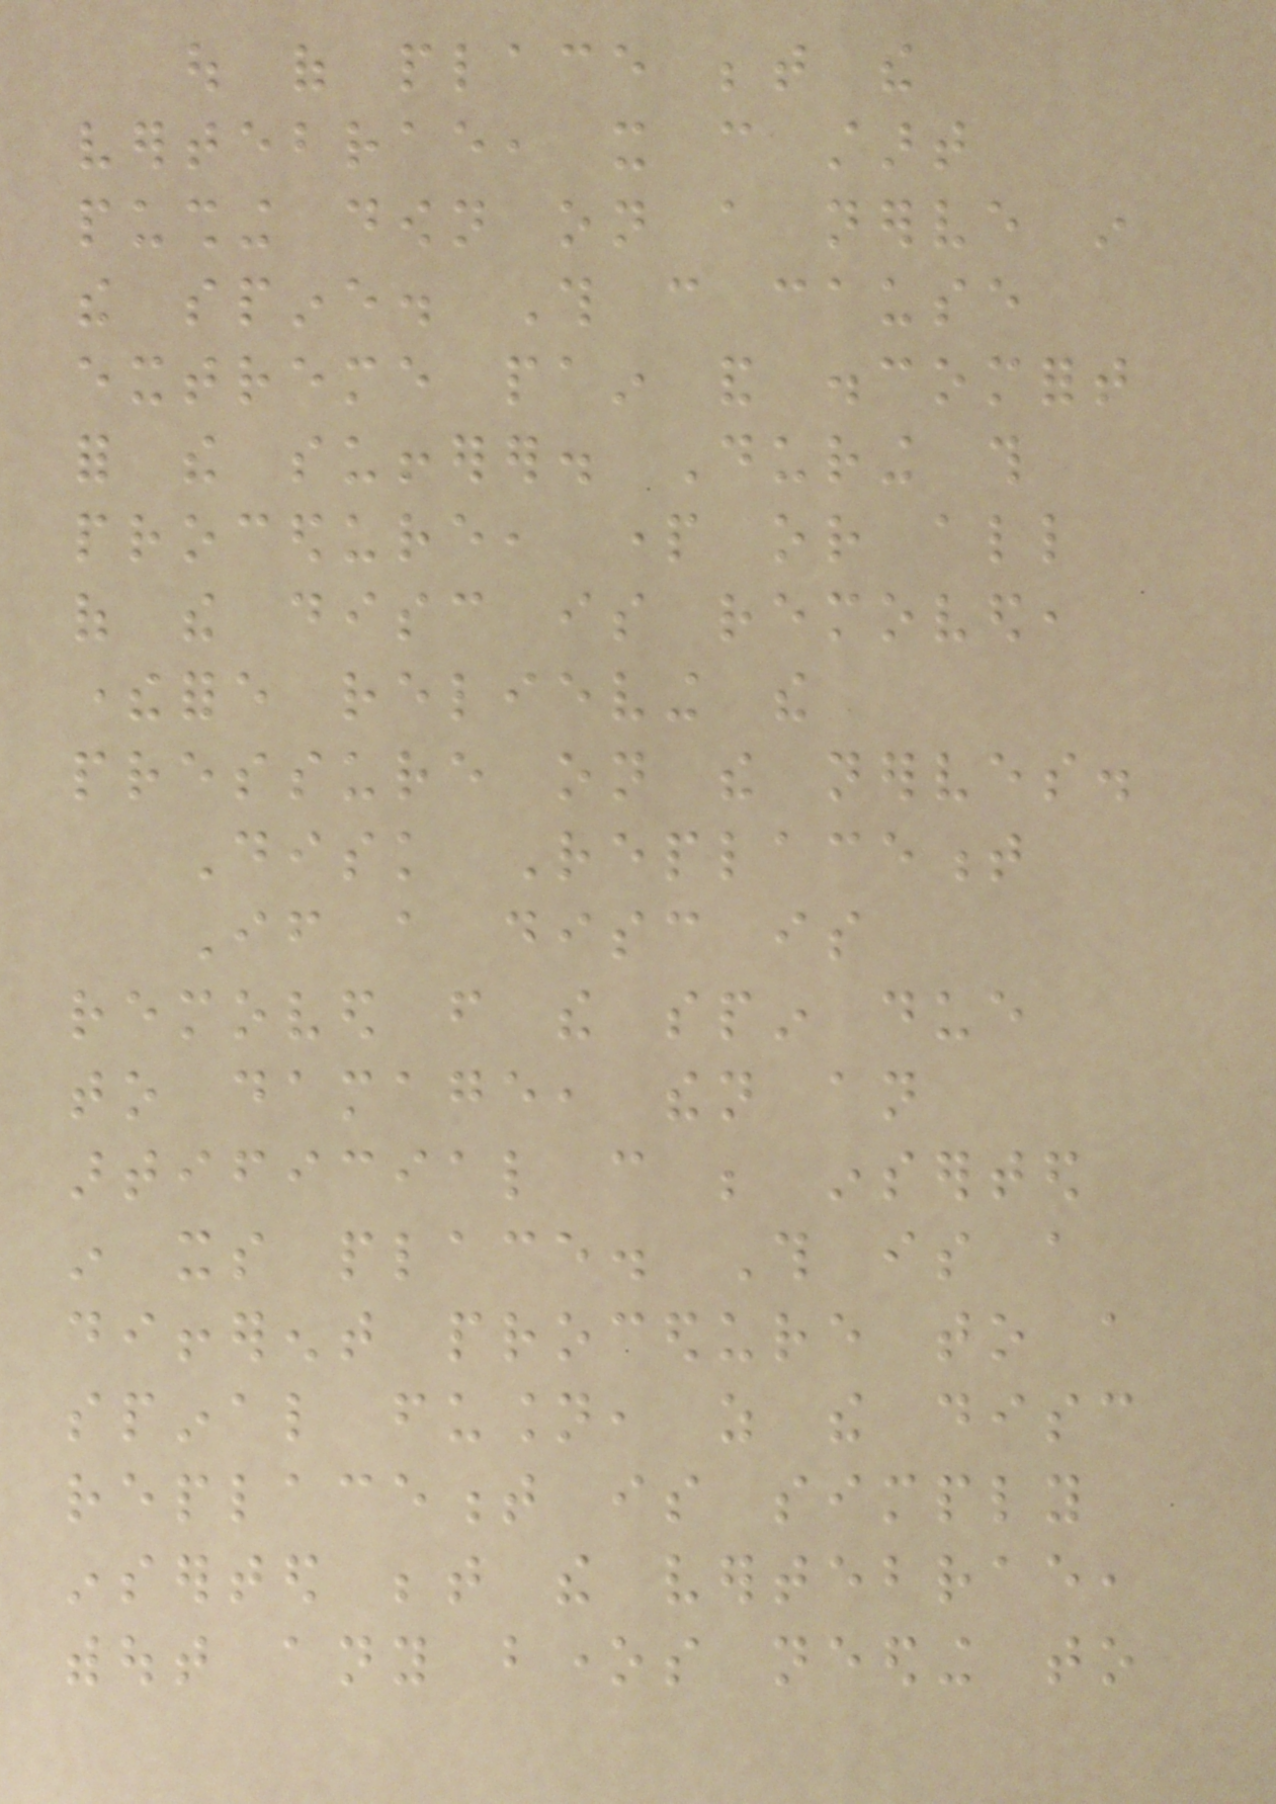out of place between the
vertebrae, it can start
pushing down on a nerve in
the spine. This can cause
extreme pain and discomfort
for the sufferer. During this
procedure, part or all
of the disc is removed,
therefore relieving the
pressure on the nerves.
Disk Replacement
If a disc is
removed from the spin due
to damage, then an
artificial can be inserted
in its place. This is a
different procedure to a
spinal fusion, as the disc
replacement is simply
inserted between the vertebrae,
without any bones needing to
